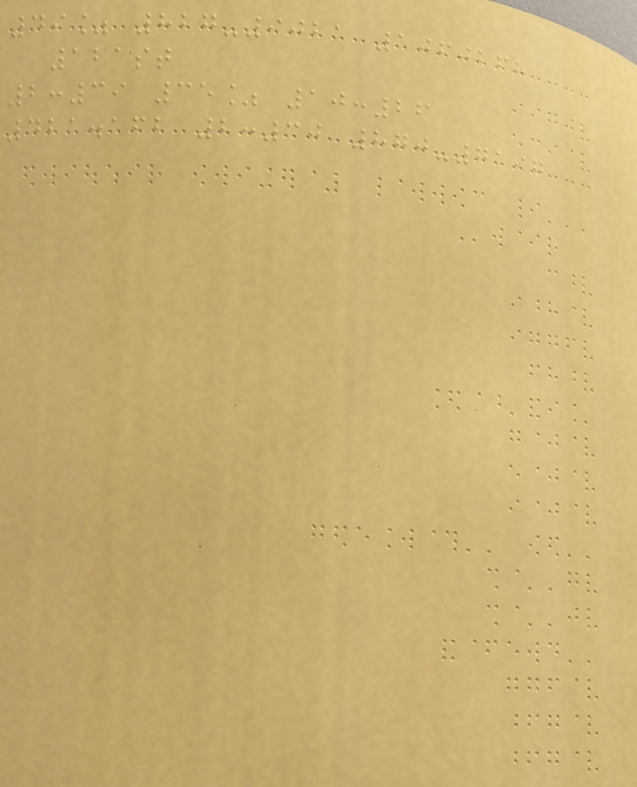49% 827-9021 1060268
121st
2:39 35% 10:26
421.162 2:30 870-7197
